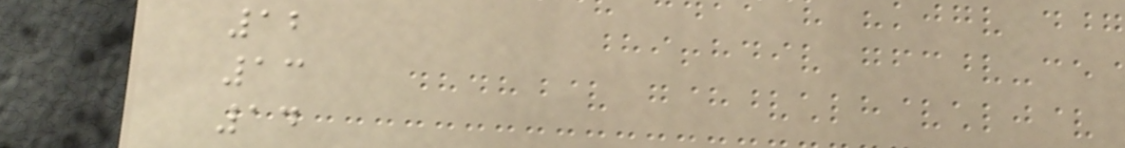12
13
14
